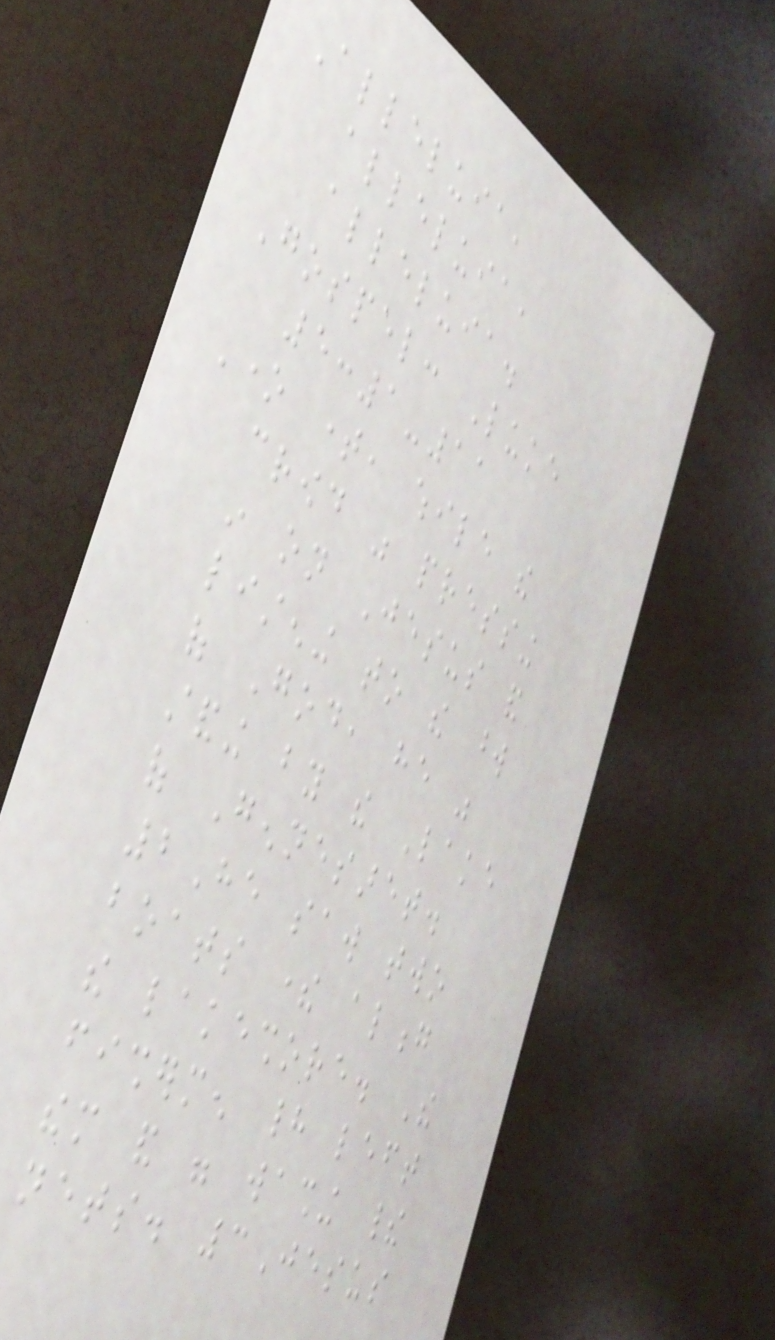Alleluia,
alleluia,
alleluia.
Gospel: Luke
5:1-11
One time, while the
crowd was pressing
in on Jesus and
listening to the word
of God, he was
standing by the Lake
of Gennesaret.
2He saw two
boats there along
the lakeshore. The
fishermen had left
them and were washing their
nets. 3Jesus
